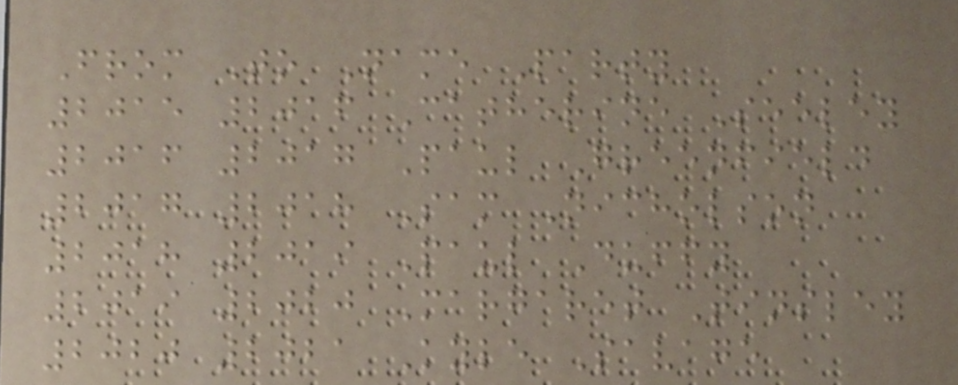From To Name Party
2015 2016 Catherine Seeley
2016 2017 Paul Greenfield
2017 2018 Sam Nicholson
2018 2019 Paul Duffy
2019 2020 Margaret Tinsley
2020 2021 Kyle Savage
